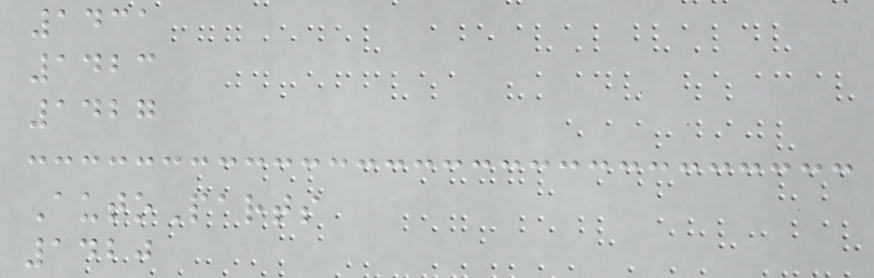1431
1423
1427
AutoParts
1420
